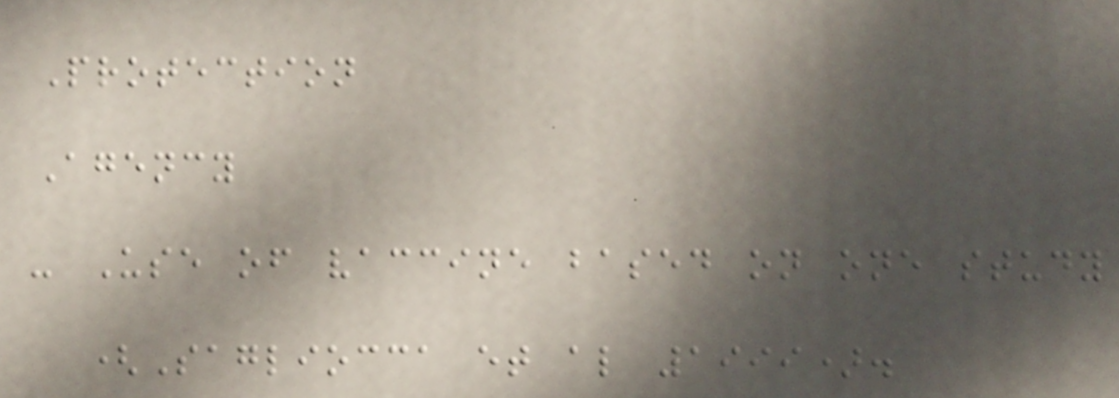Protection
Agency
- Use of vaccine based on one study
(Sagliocca et al 1999).
